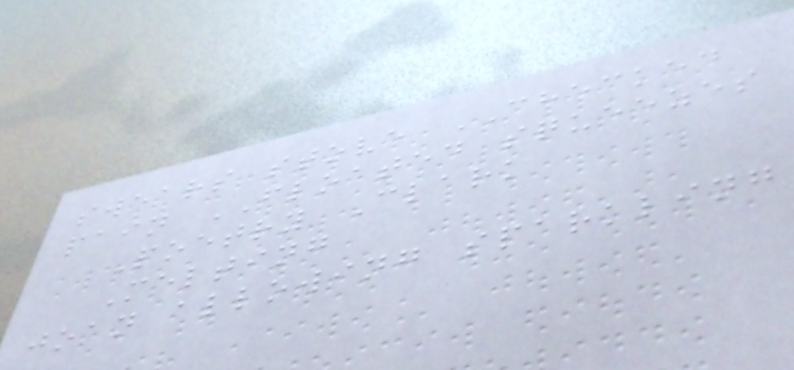swears stove CHECKED
pain FLOATED squeezes
Poetry Clark
Melting
joan allowing sparkling
